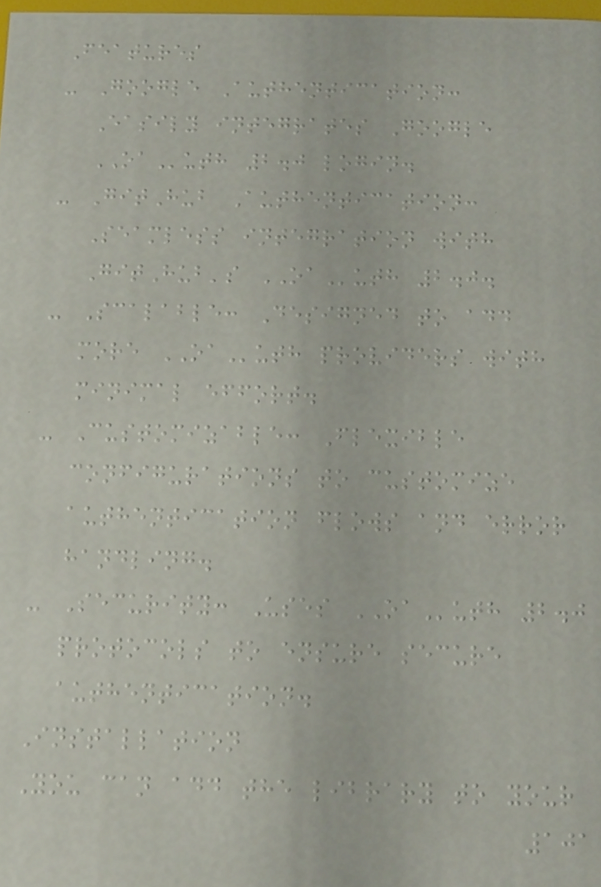Features
- Google Authentication:
Easily integrates Google
OAuth 2.0 login.
- GitHub Authentication:
Seamless integration with
GitHub's OAuth 2.0.
- Scalable: Designed to add
more OAuth providers with
minimal effort.
- Customizable: Flexible
configurations to customize
authentication flows and error
handling.
- Security: Uses OAuth 2.0
protocols to ensure secure
authentication.
Installation
You can add the library to your
101
